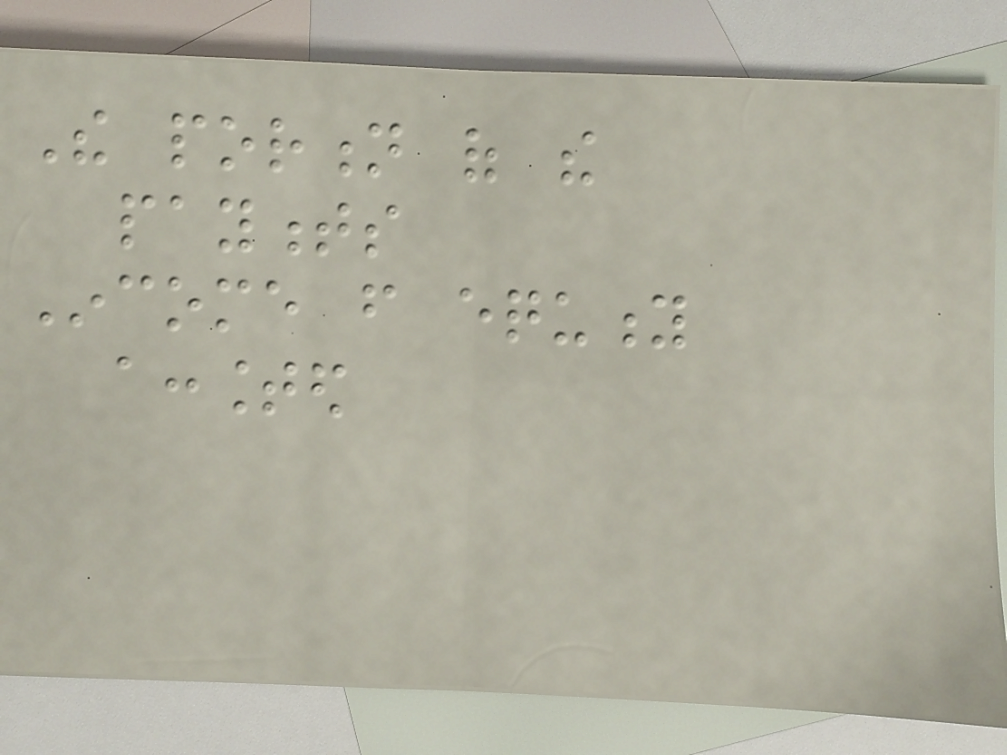The portion of the
payments
Income from equity
accounted
